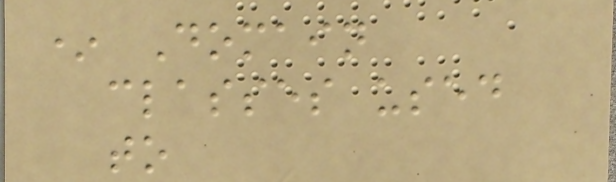* Domain
classes used
to
